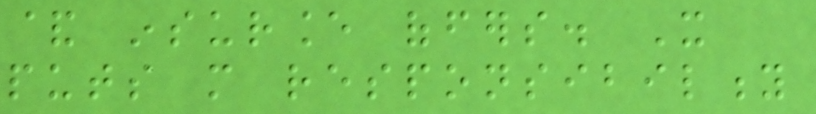& insurance offers. It
puts more responsibility
